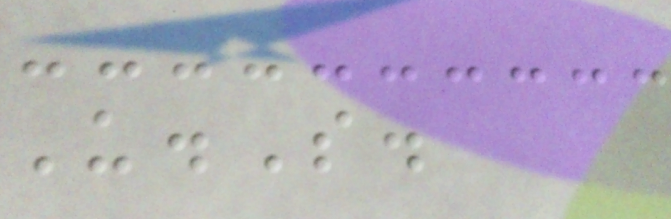U.S.
